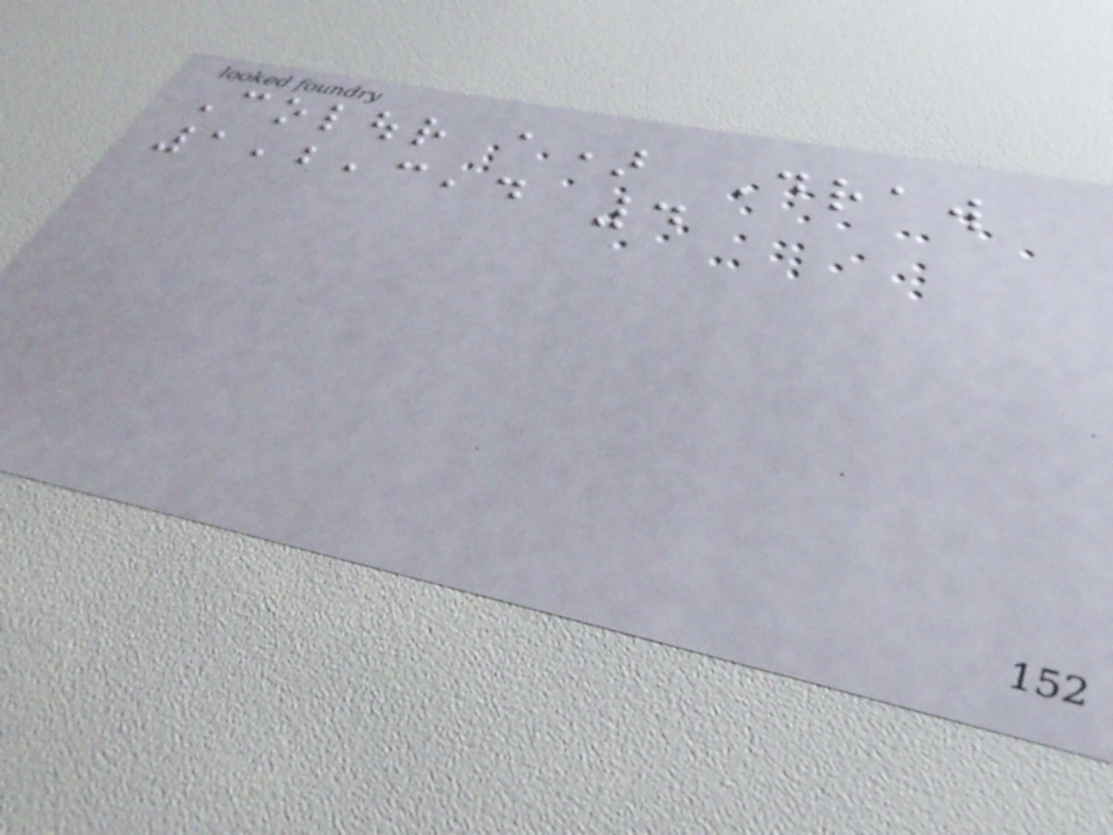Colour a) Draw
1,2,3,4 4
